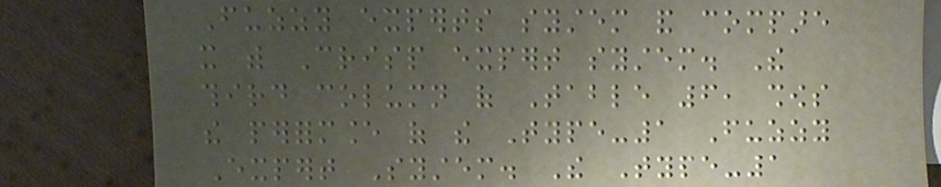Fuzzy experts system and compare
it with Crisp expert system. The
third column of Table 6, shows
the performance of the Type-1 Fuzzy
Expert System. The Type-1
